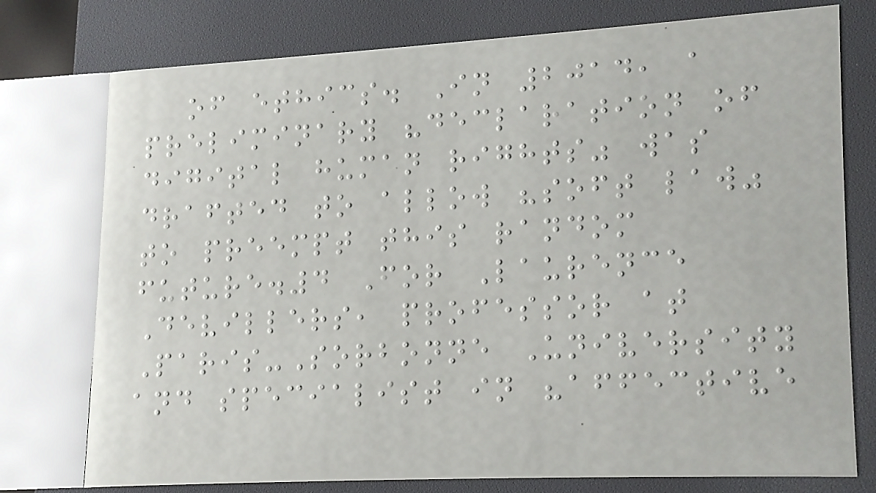of ethics. In 2014, a
preliminary "declaration of
digital human rights" was
drafted to allow "soft law"
to preempt this random
future.4 For Laurence
Devillers, professor at
Paris-Sorbonne University
and specialist in "affective
